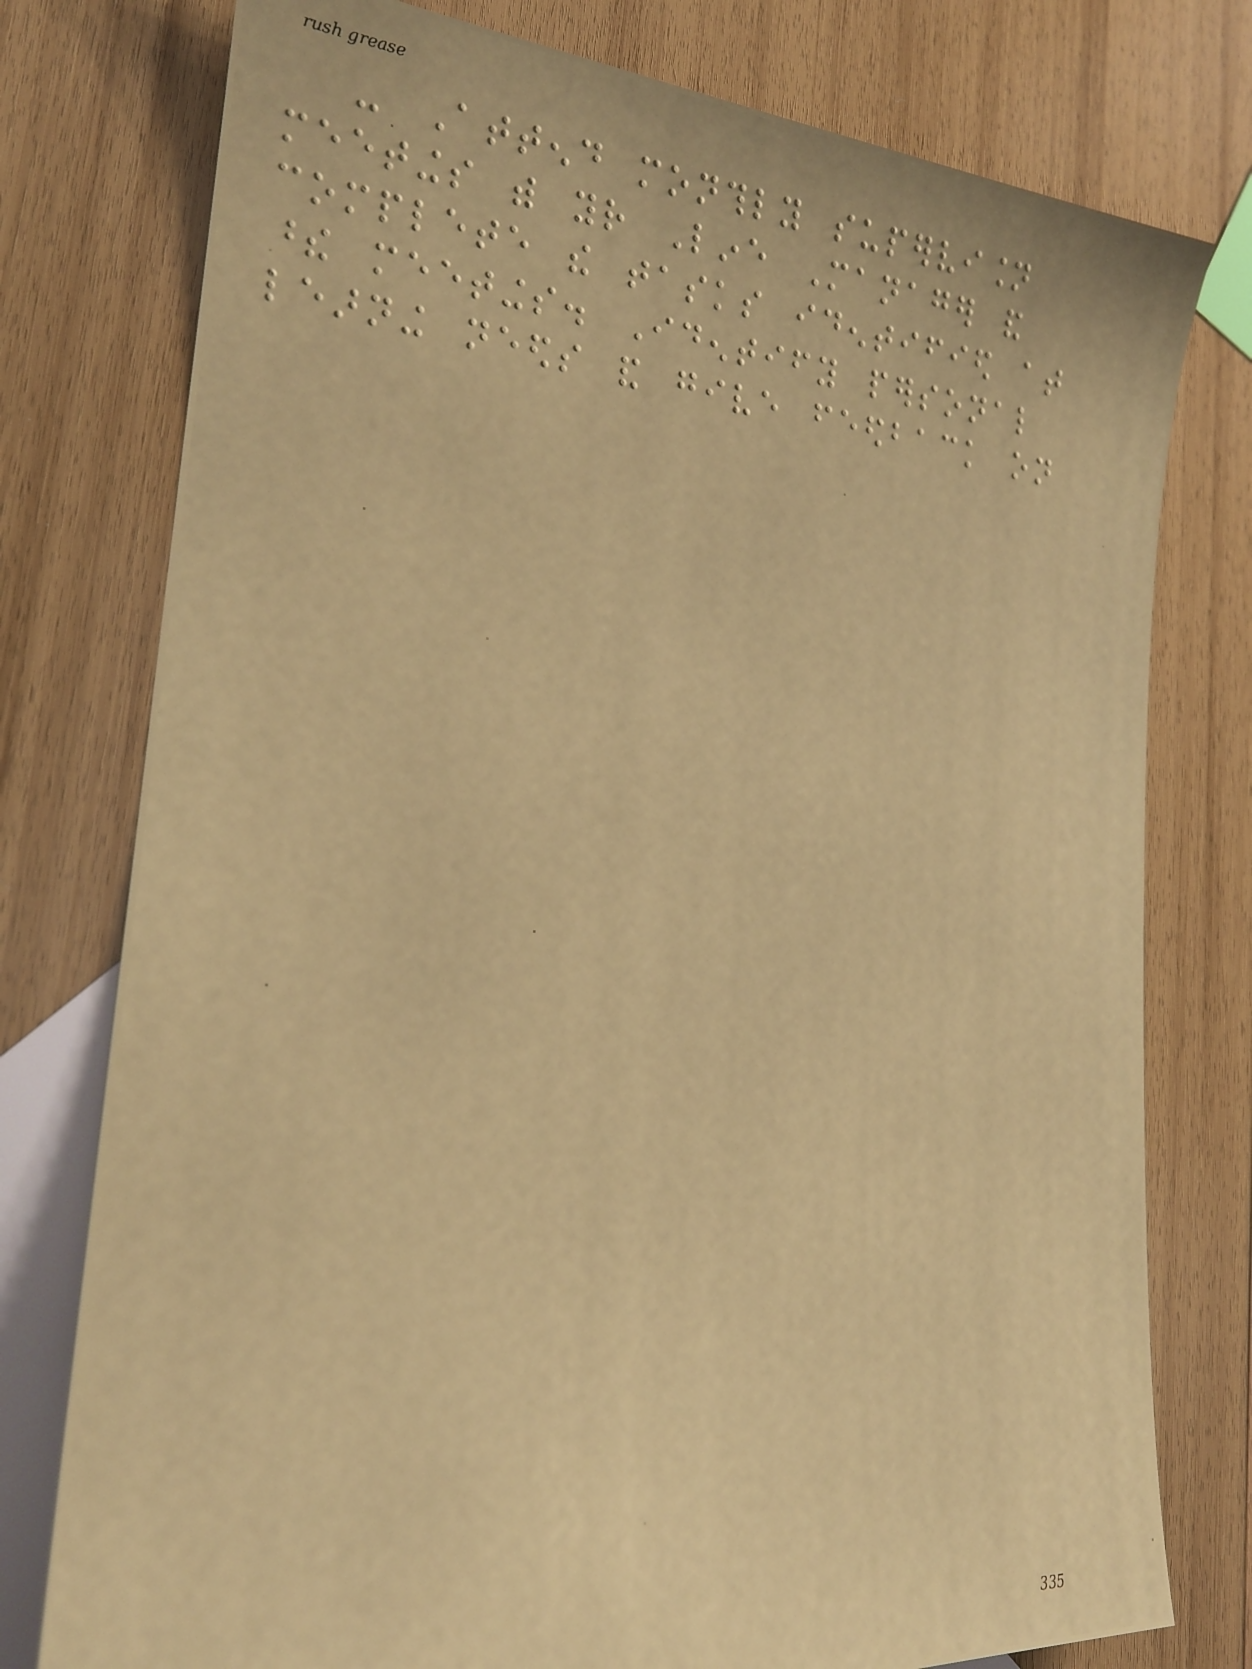- Attend monthly supervision
meetings with your Line Manager and
complete the tasks identified at
these meetings. Identify personal
learning needs and give feedback on
